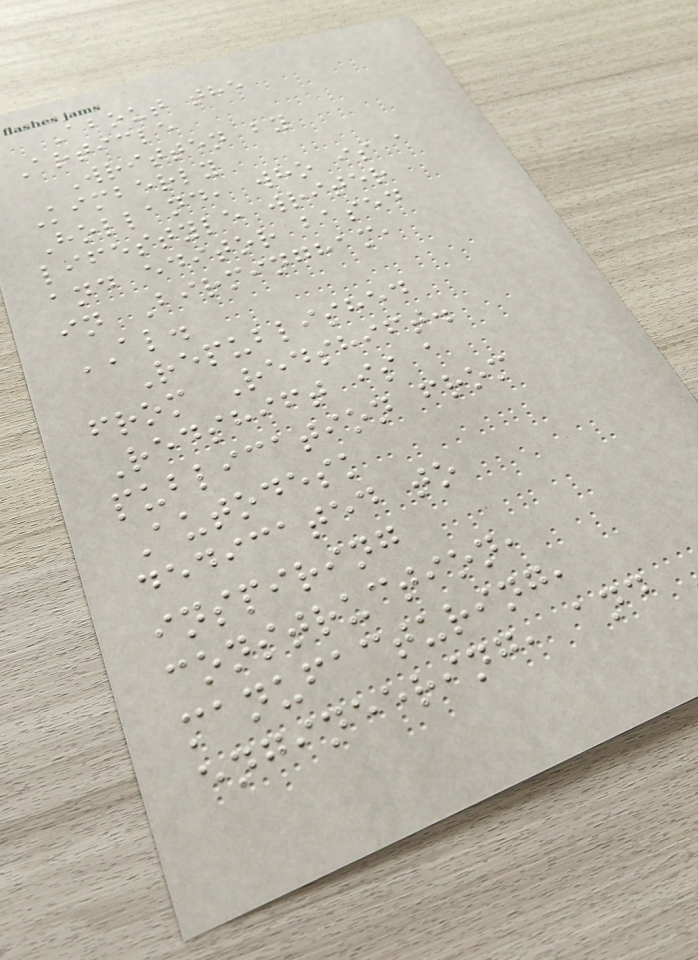About the
Article
Written by
Kimberly
Holland, who is a
lifestyle writer
and editor based
in Birmingham,
AL.
Republished
from Redshift.
Redshift is a
publication from
Autodesk
dedicated to
inspiring
construction,
manufacturing,
engineering, and
